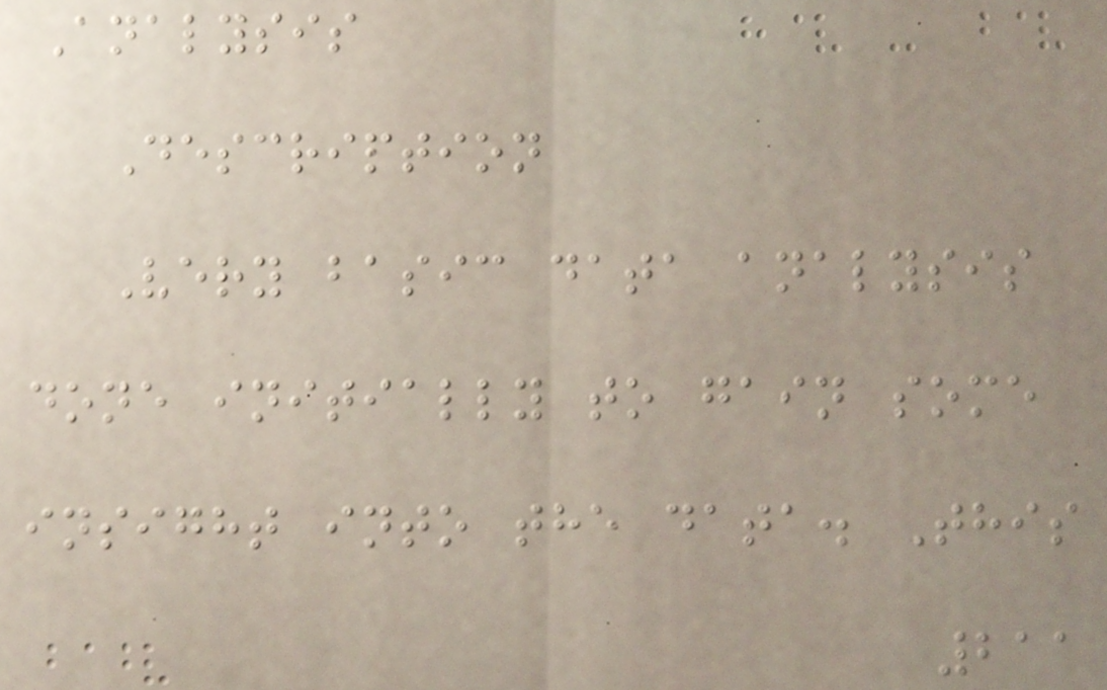Analysis
Description
Very basic data analysis
done initially to gain some
insight into the data. This
211
